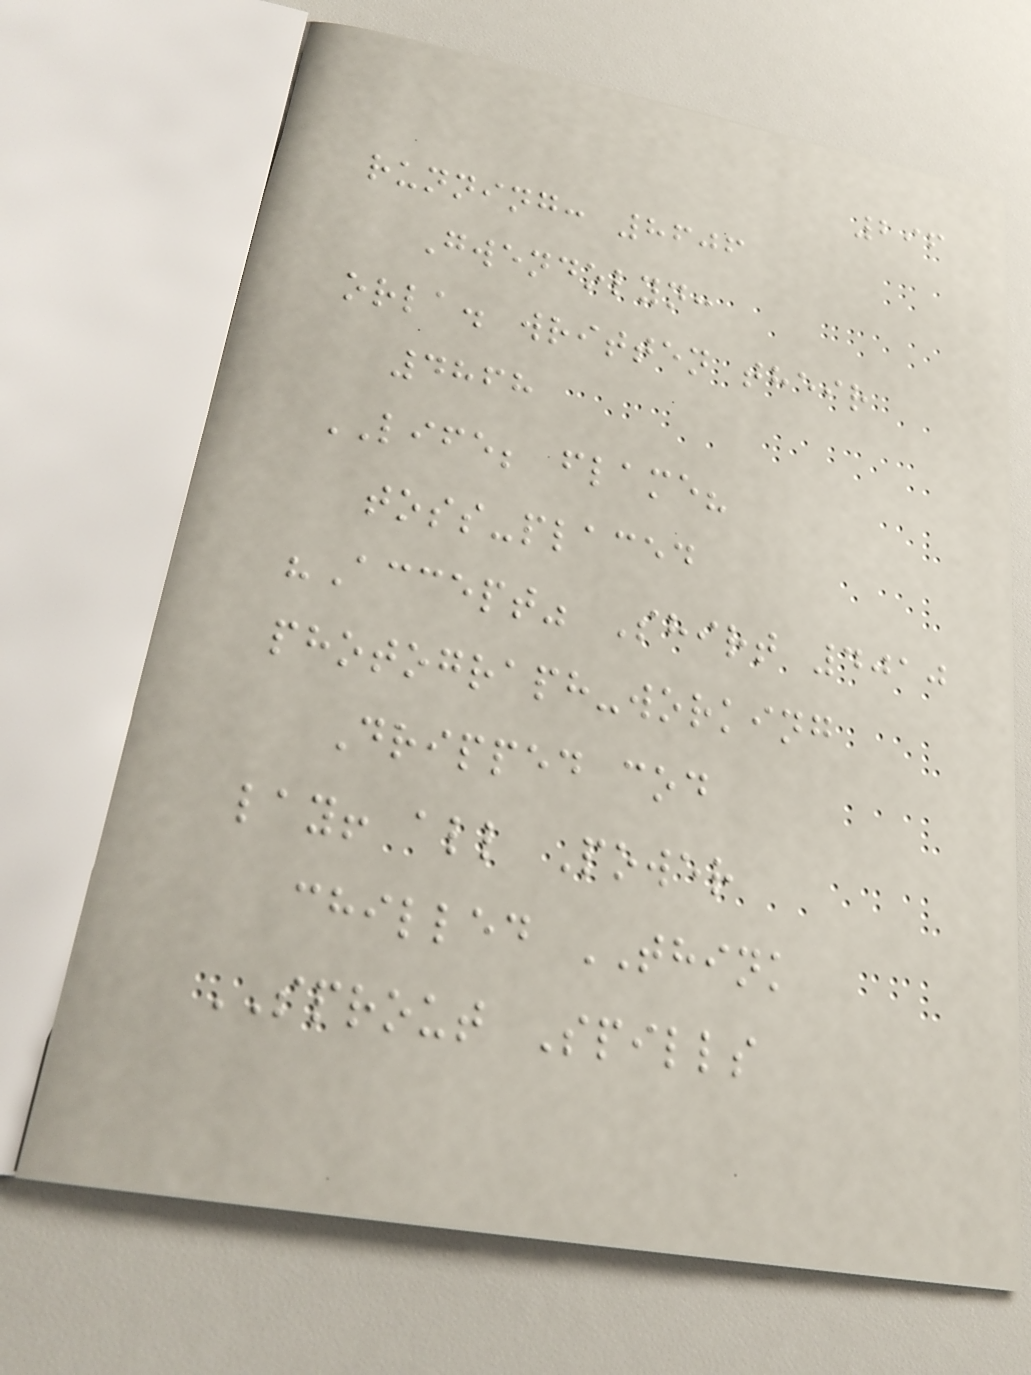296
running: 8606
Gwendolyn:
orla. written their
4868
LIFE; flame?
toss-placed
"Accept" Shirt 4010
photograph-working
Dripped cod
lay! all Power
chilled THINK
SPROUT Spills
